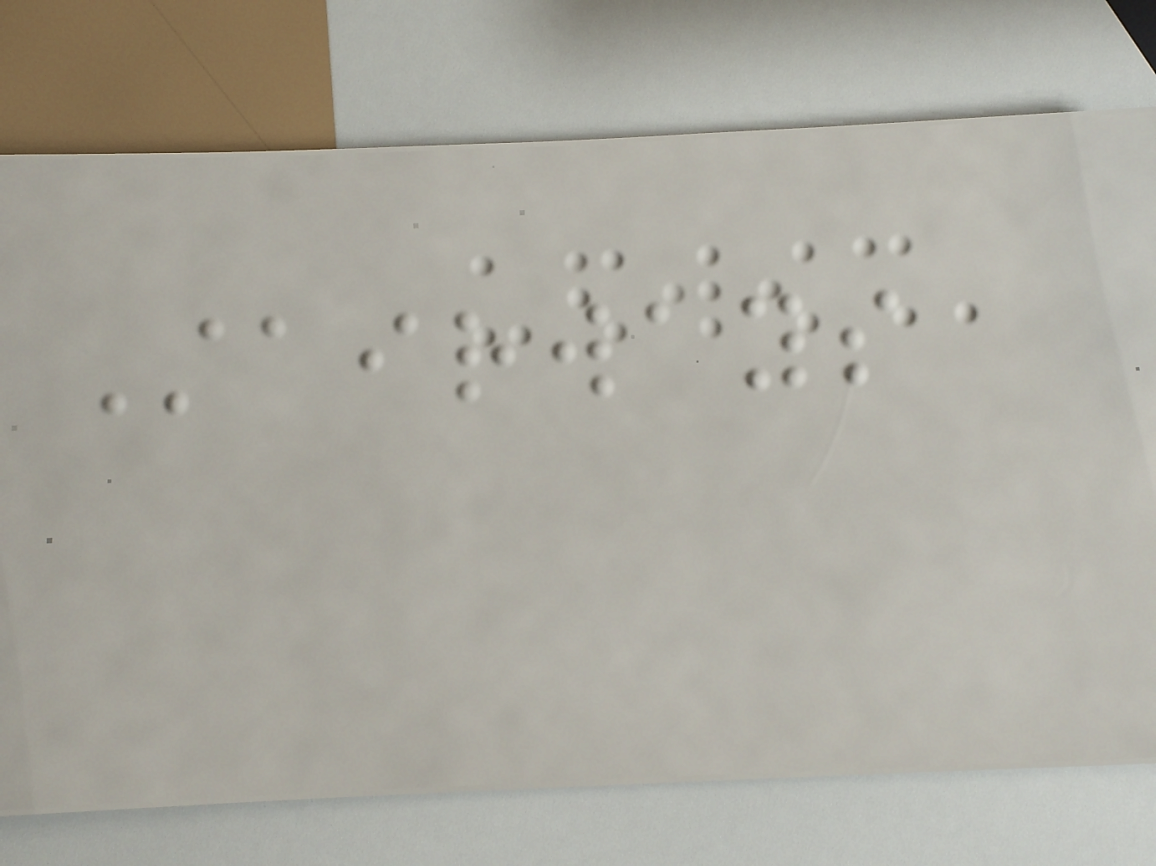Stairways
